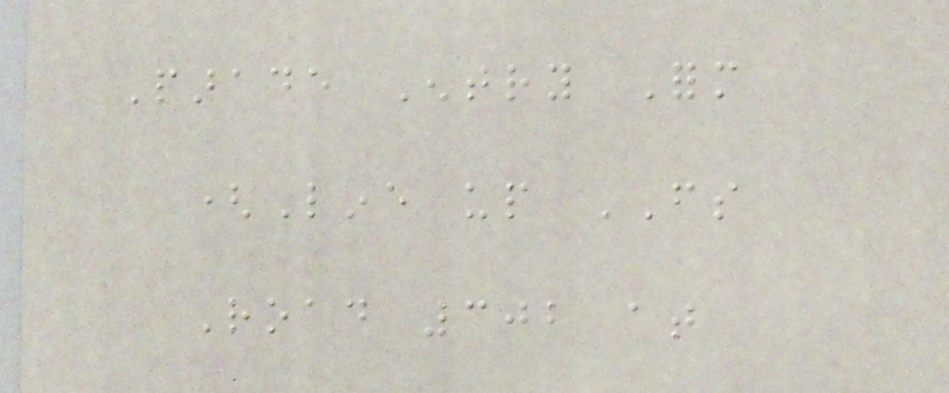Parade Entry Form
(Line up FS
Road 302 at
